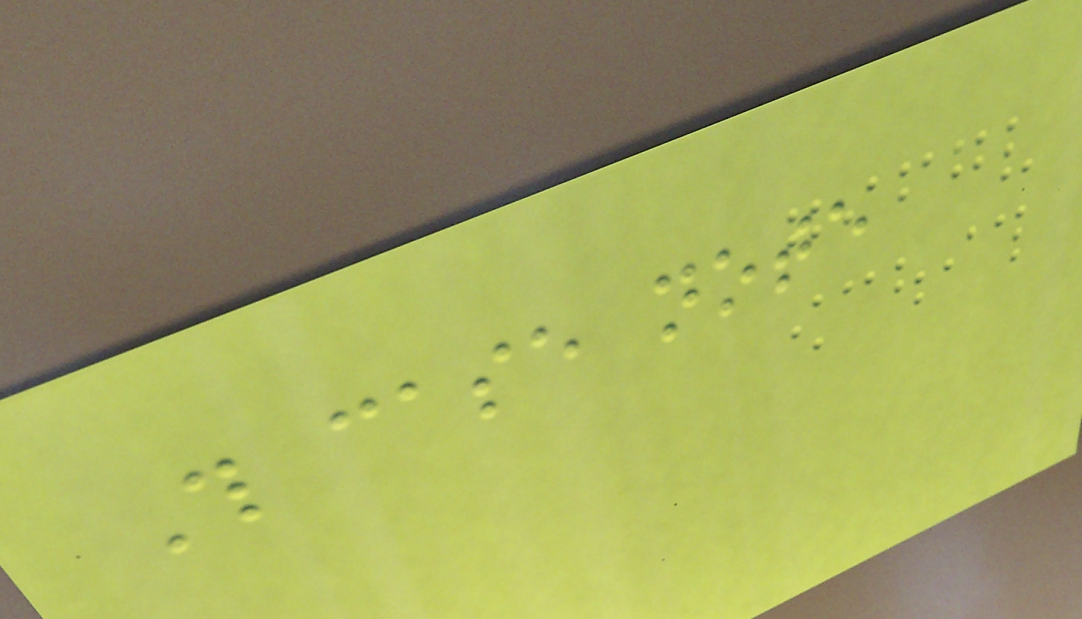This case note
